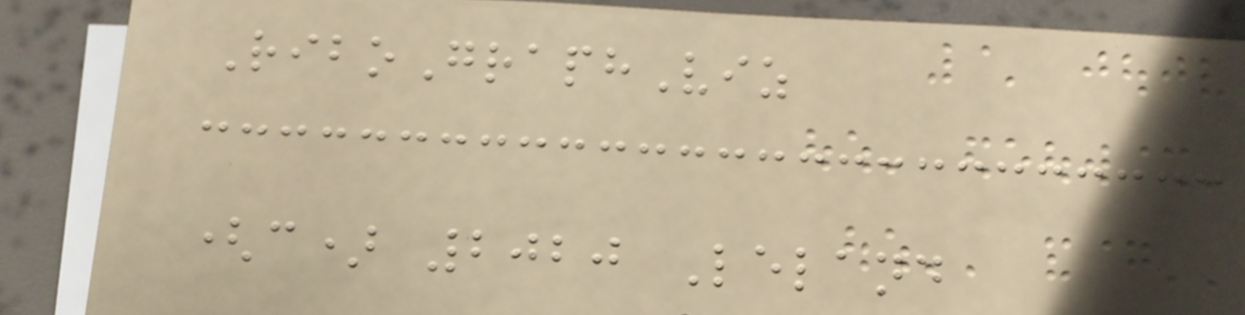RiboGraphViz
(c) 2020 Leland
